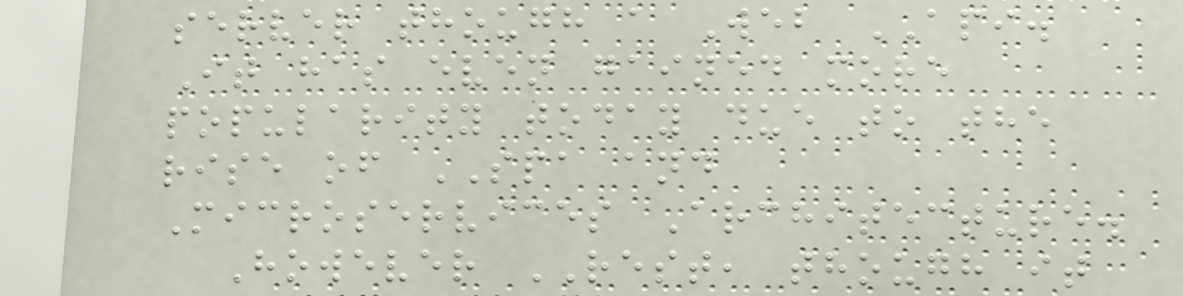server though a Web API.
It has even gained more
popularity today due to the
rise of SPA and
Microservices Architecture.
However REST, though it
